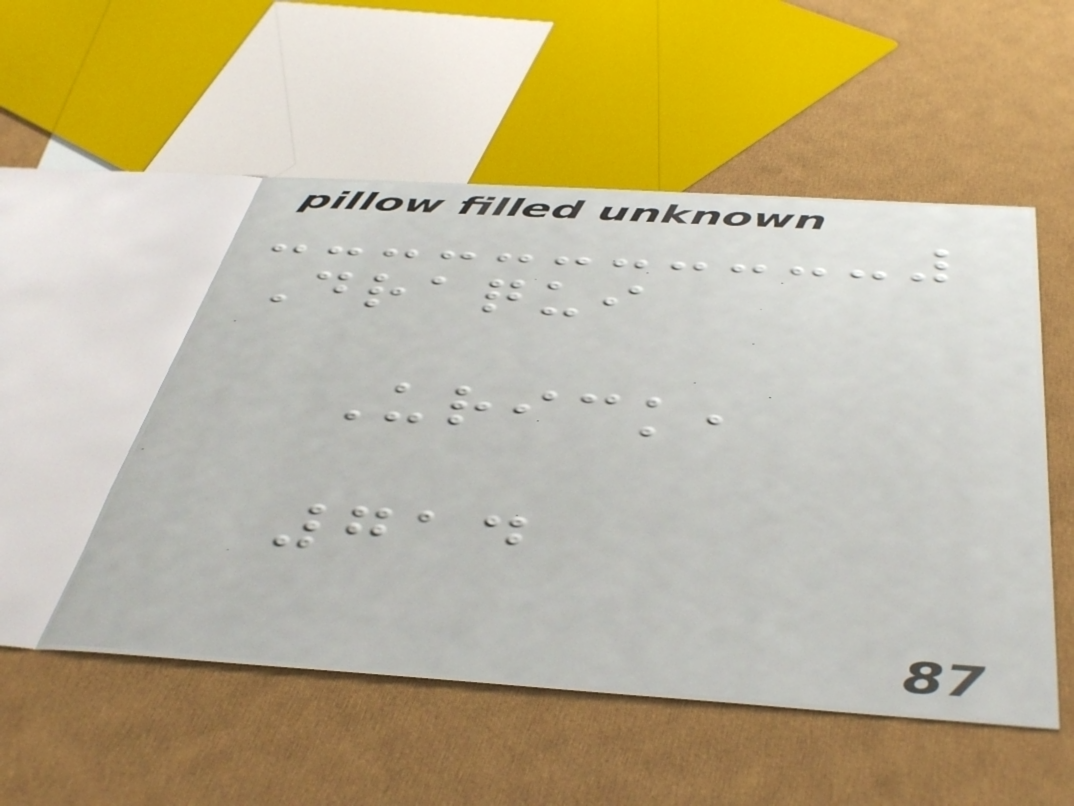Draqui
Urick,
714
